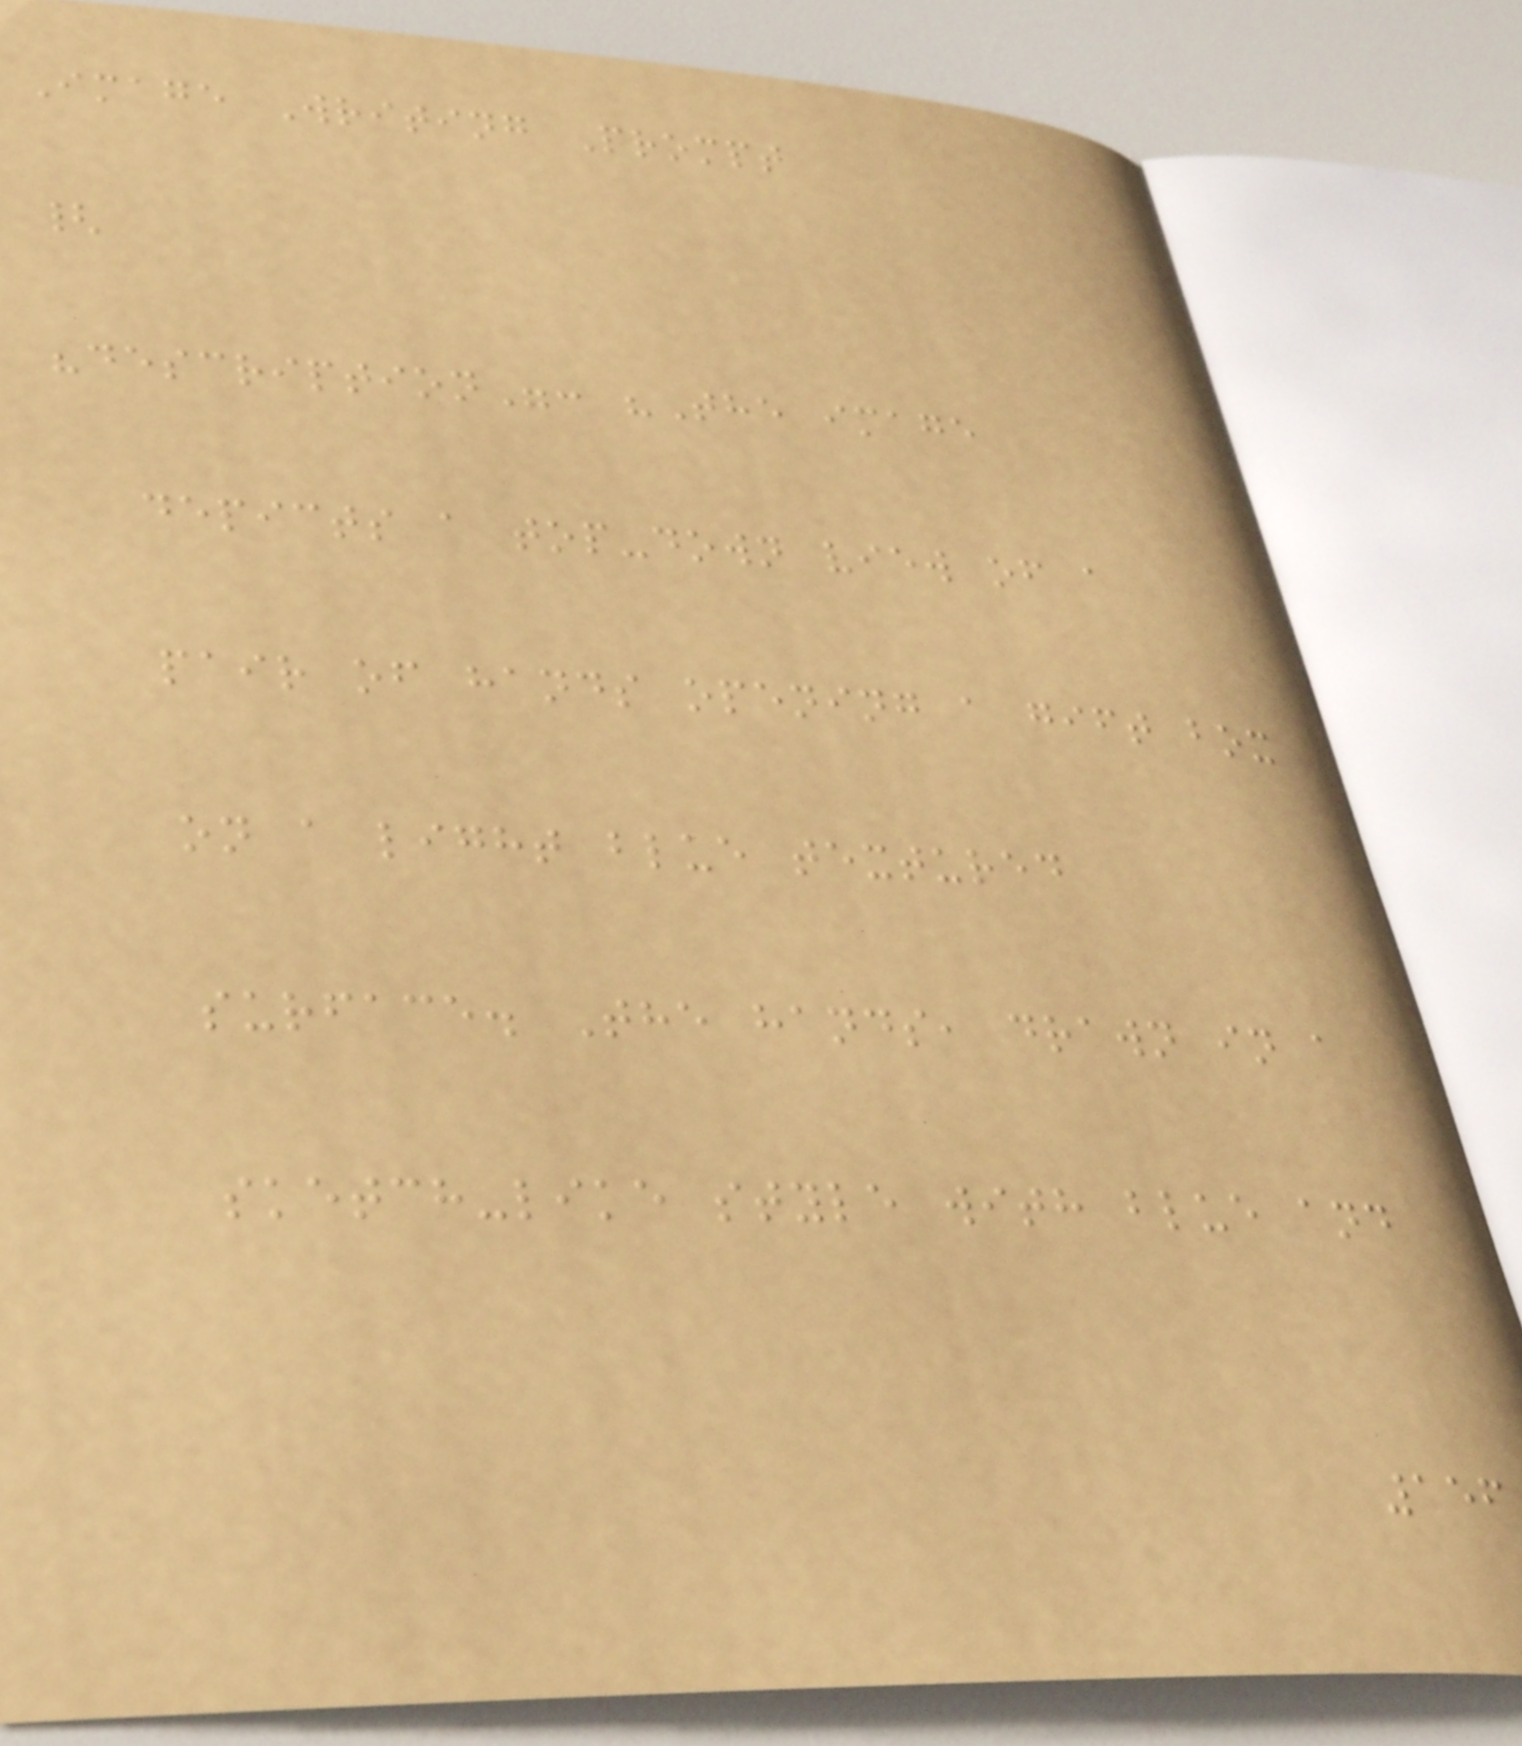Image Writing Prompt
{
"description": "The image
depicts a top-down view of a
pair of hands opening a gift box
on a light blue textured
surface. The hands, drawn in a
sketch-like style with blue and
156
